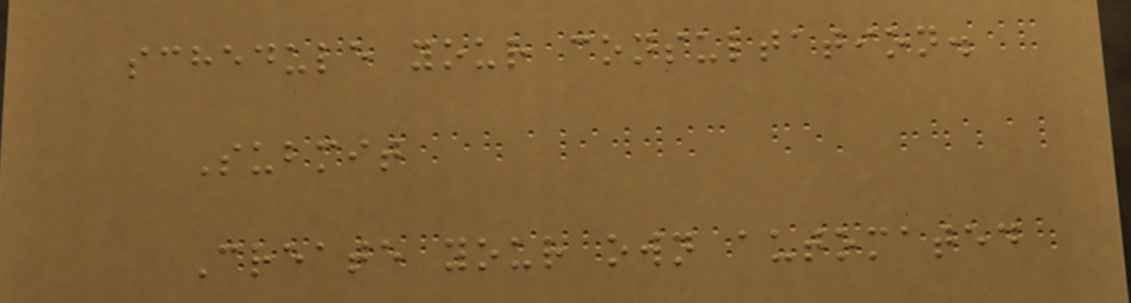schedule your consultation.
Submit
Create your own automated
